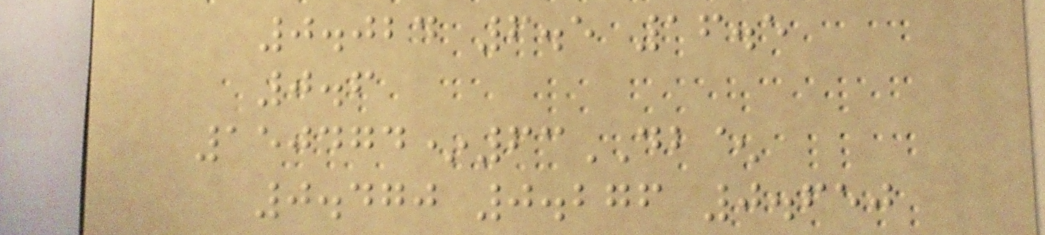0.024 6.5 16.5
0.6
150474*63DB^
0.470 0.276 0.650
